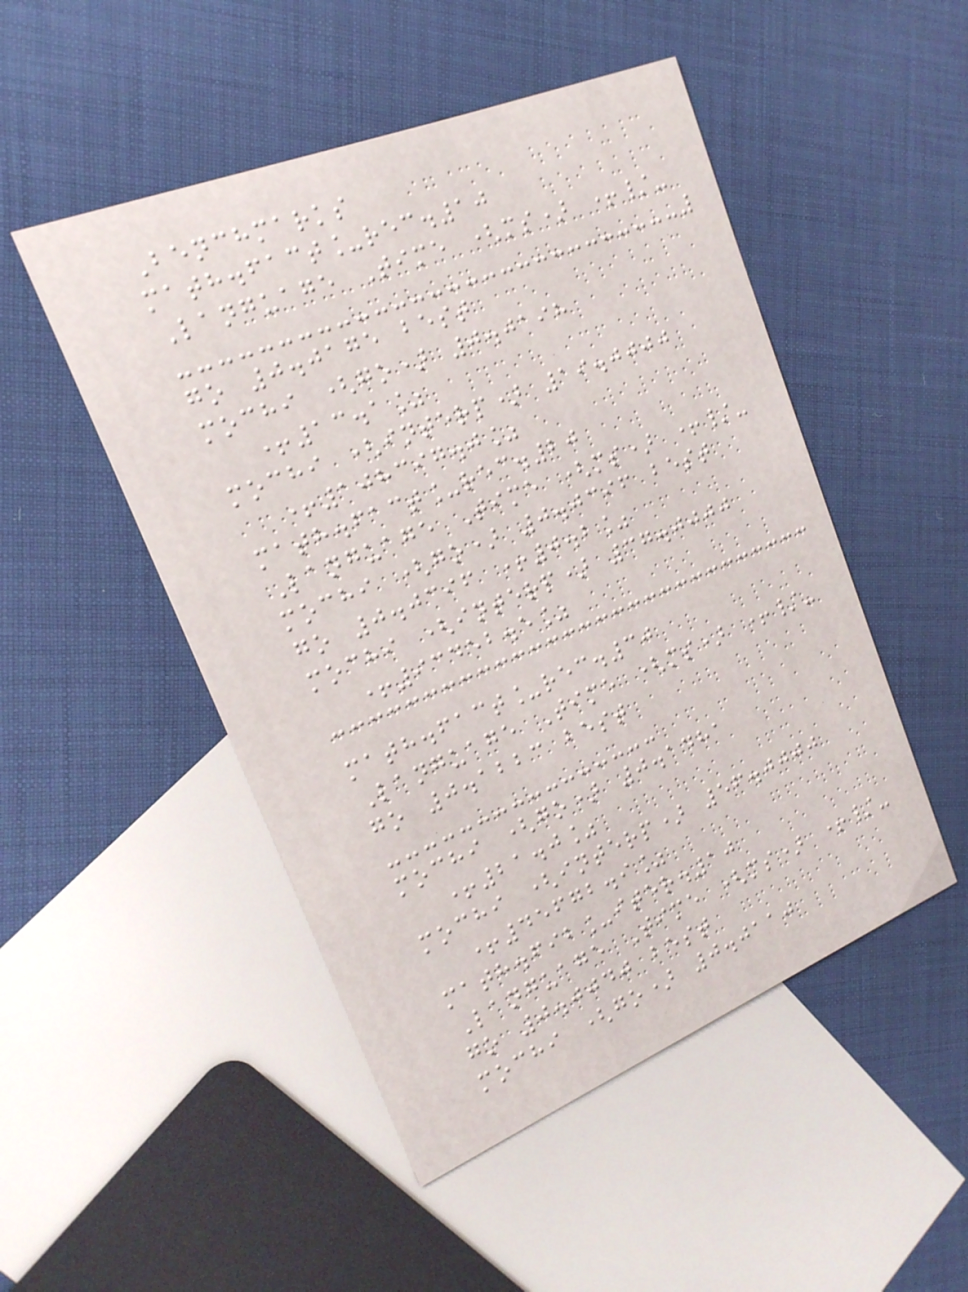Benchmarks
math.fact_rec.10
Language Time (ms) +/-
go 0.0175 best
mochi (go) 0.0198
+13.1%
mochi (interp) 19.0000
+108397.0%
math.fact_rec.20
Language Time (ms) +/-
mochi (go) 0.0396 best
go 0.0396 +0.2%
mochi (interp) 37.0000
+93452.5%
math.fact_rec.30
Language Time (ms) +/-
go 0.1223 best
mochi (go) 0.1481
+21.0%
mochi (interp) 56.0000
+45672.9%
math.fib_iter.10
Language Time (ms) +/-
go 0.0040 best
mochi (go) 0.0110
